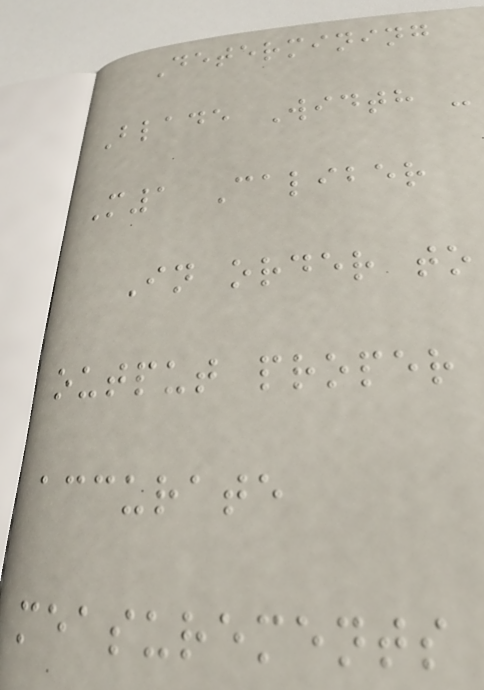Determining
Blade Width -
M1 Caliber
In order to
output proper
accurate
measurements
